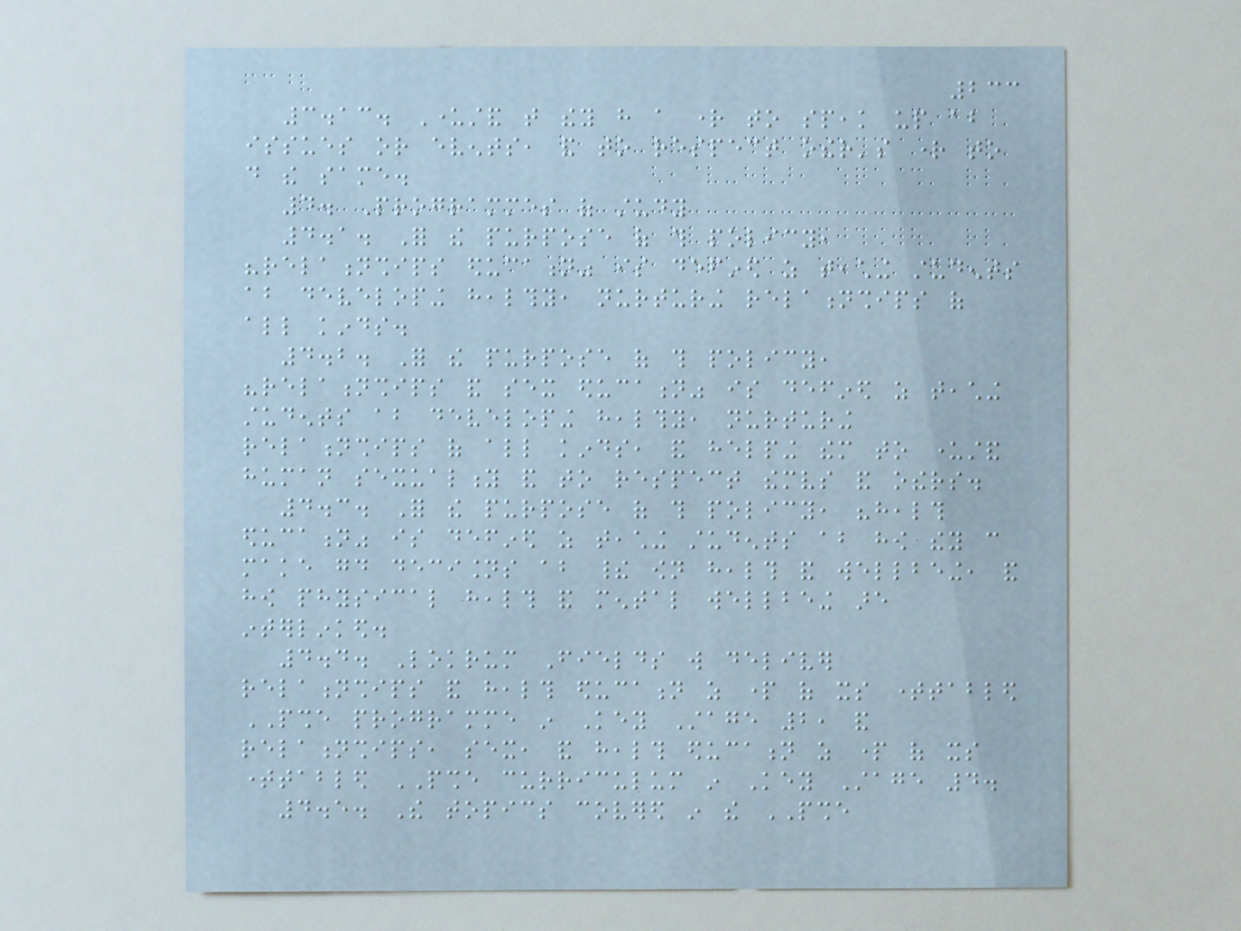233
3.13. Understand that they have a right to speak up about
issues or events, and to respect other's right to
do the same.
4. Programmes of study
4.1. For the purpose of this policy,
"relationships education" is defined as teaching students
about developing healthy, nurturing relationships of
all kinds.
4.2. For the purpose of this policy,
"relationships and sex education" is defined as teaching
students about developing healthy, nurturing
relationships of all kinds, and helping them to understand
human sexuality and to respect themselves and others.
4.3. For the purpose of this policy, "health
education" is defined as teaching students about how they can
make good decisions about their own health and wellbeing, and
how physical health and mental wellbeing are
interlinked.
4.4. Lokrum Fields will deliver
relationships and health education as part of its timetabled
PSHE programme in Key Stage 2, and
relationships, sex, and health education as part of its
timetabled PSHE curriculum in Key Stage 4.
4.5. The topics covered in the PSHE
